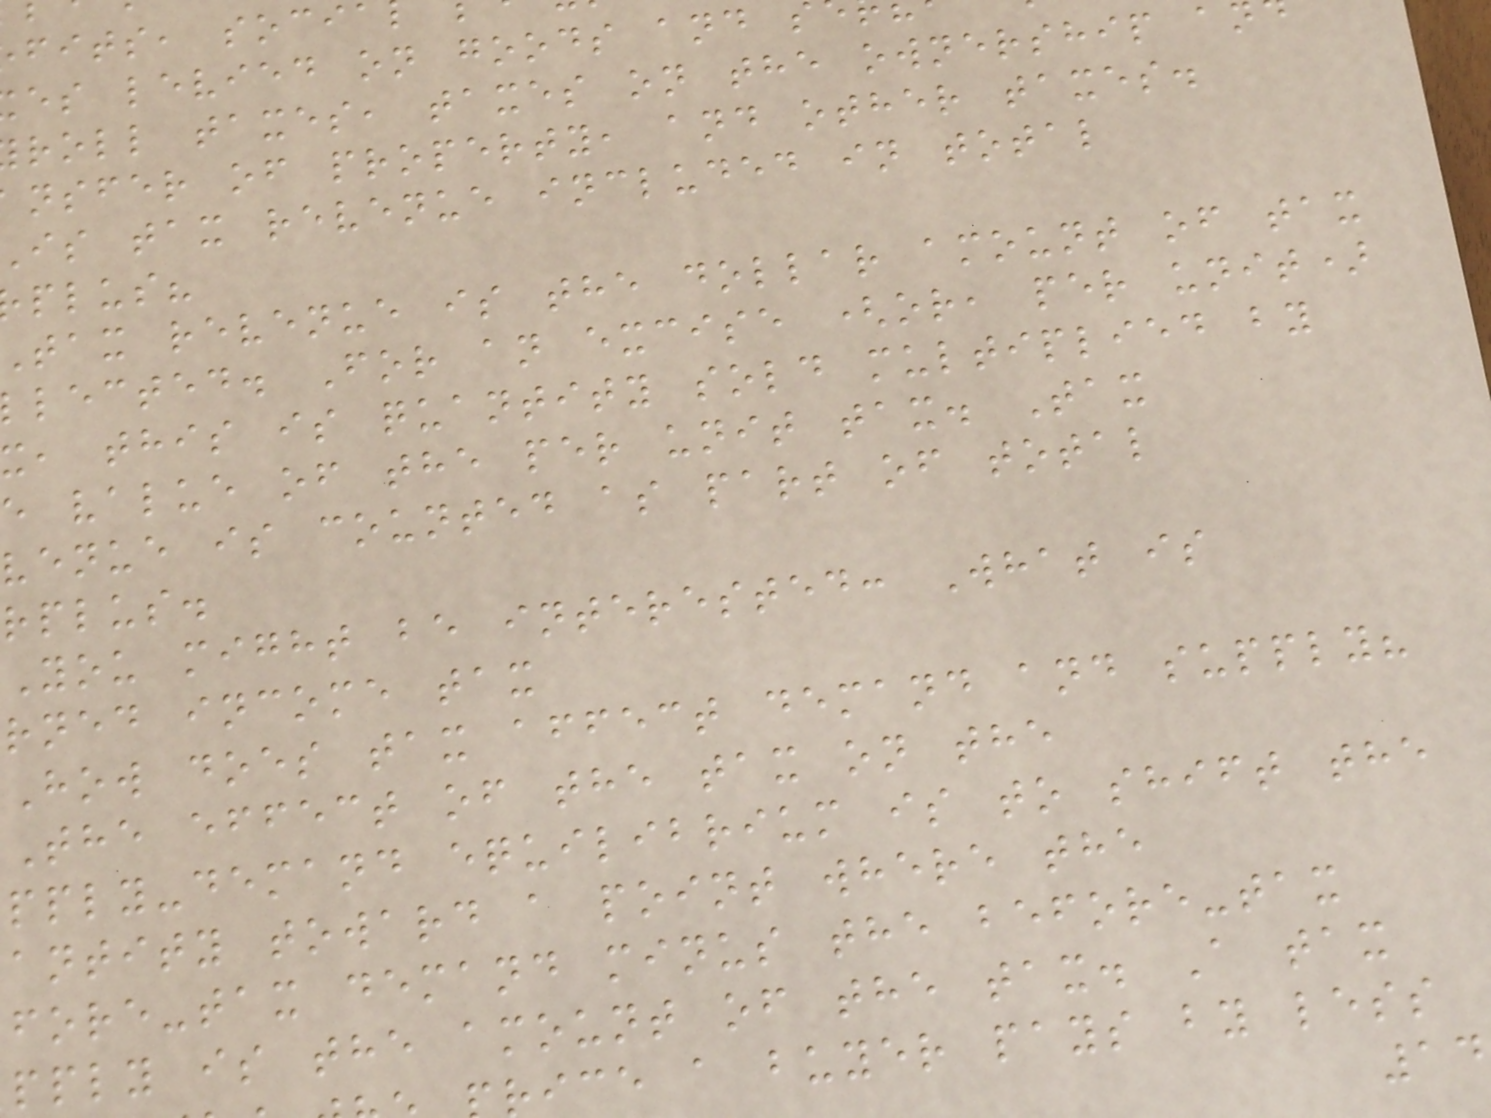fits, soci
es levied on goods and
roll taxes, taxes on the ownership a
nsfer of property, and other taxes.
is tax revenue included in total
plus?
tax revenue is the dollar amount of tax
lected. For an excise (or, per unit)
x, this is quantity sold multiplied by
e value of the per unit tax. Tax
venue is counted as part of total
rplus.
You might be interested: What is
rned income tax
How does tax affect demand and supply?
The effect of the tax on the
pply-demand equilibrium is to shift the
antity toward a point where the
fore-tax demand minus the before-tax
pply is the amount of the tax. A tax
ice a buyer pays by less
